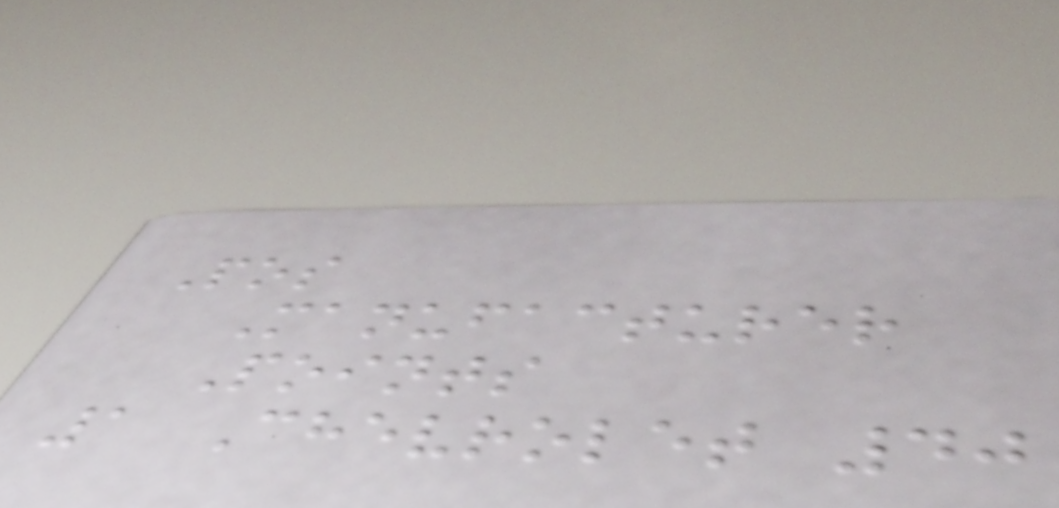Pos
Manufacturer
Points
1 Chevrolet 40
